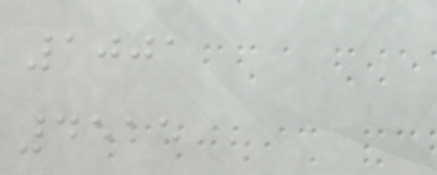1001
4515
